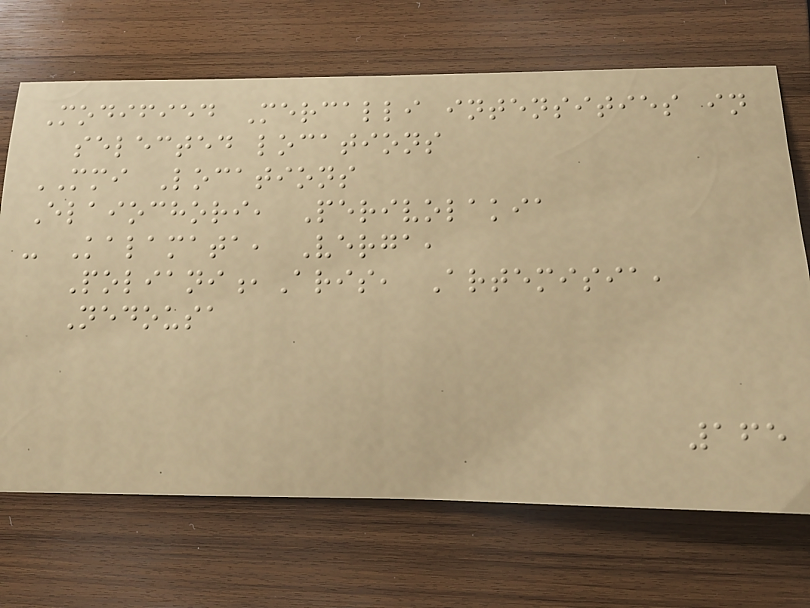Modified Mercalli intensities in
selected locations
MMI Locations
Elaiochori, Perivolakia
- Kalamata, Verga,
Poliani,Aris, Artemisia,
Nedousa
165
